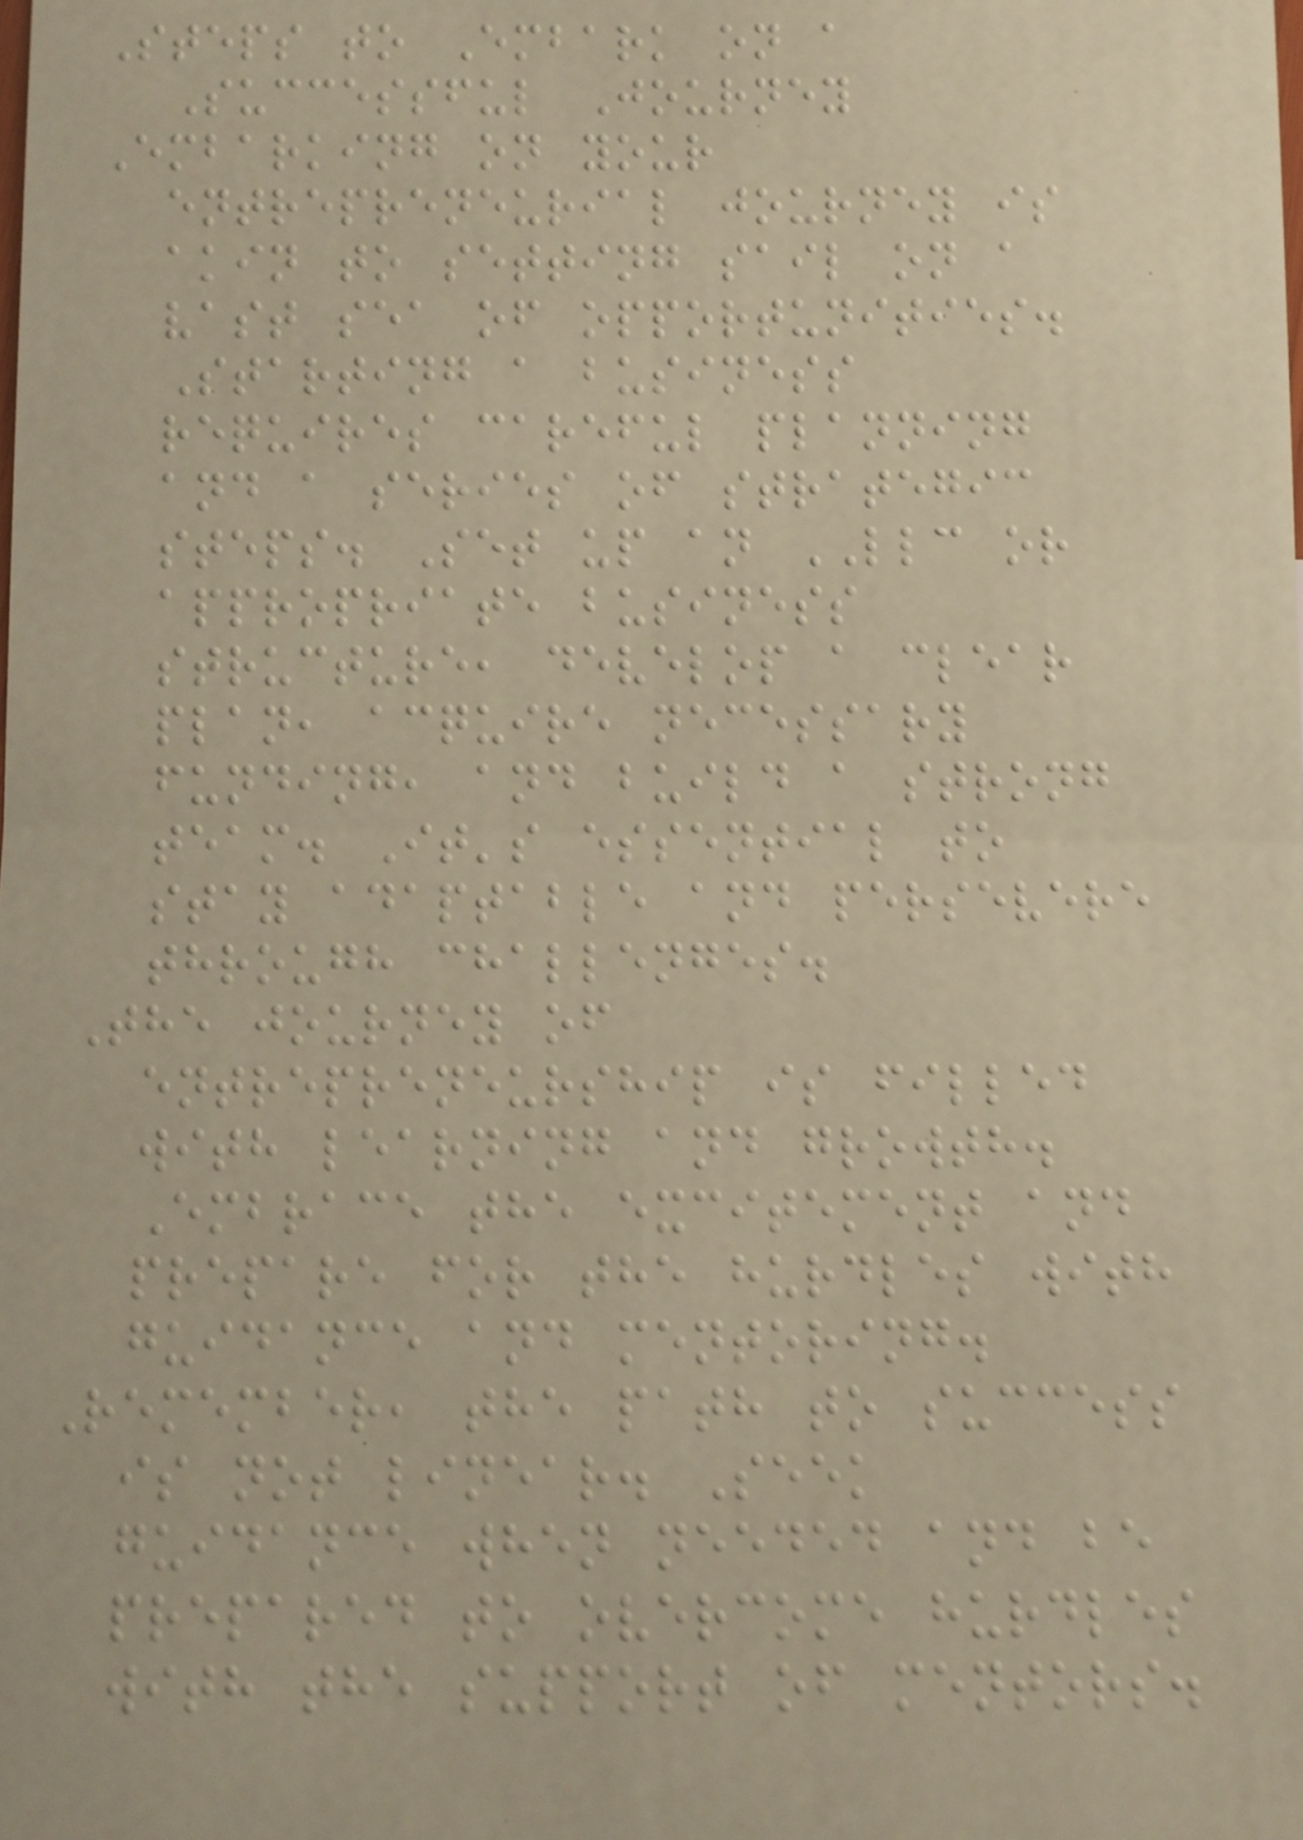Steps to Embark on a
Successful Journey
Embarking on your
entrepreneurial journey is
akin to setting sail on a
vast sea of opportunities.
Starting a business
requires careful planning
and a series of strategic
steps. Set up an LLC or
appropriate business
structure, develop a clear
plan, acquire necessary
funding, and build a strong
team. It's essential to
stay adaptable and persevere
through challenges.
The journey of
entrepreneurship is filled
with learning and growth.
Embrace the excitement and
prepare for the hurdles with
guidance and mentoring.
Remember, the path to success
is not linear. Seek
guidance when needed and be
prepared to overcome hurdles
with the support of mentors.
